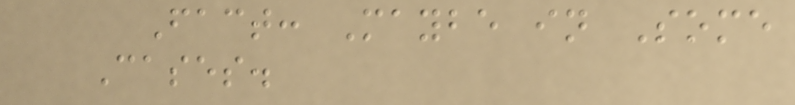Fact: Maybe in Some
Cases.
